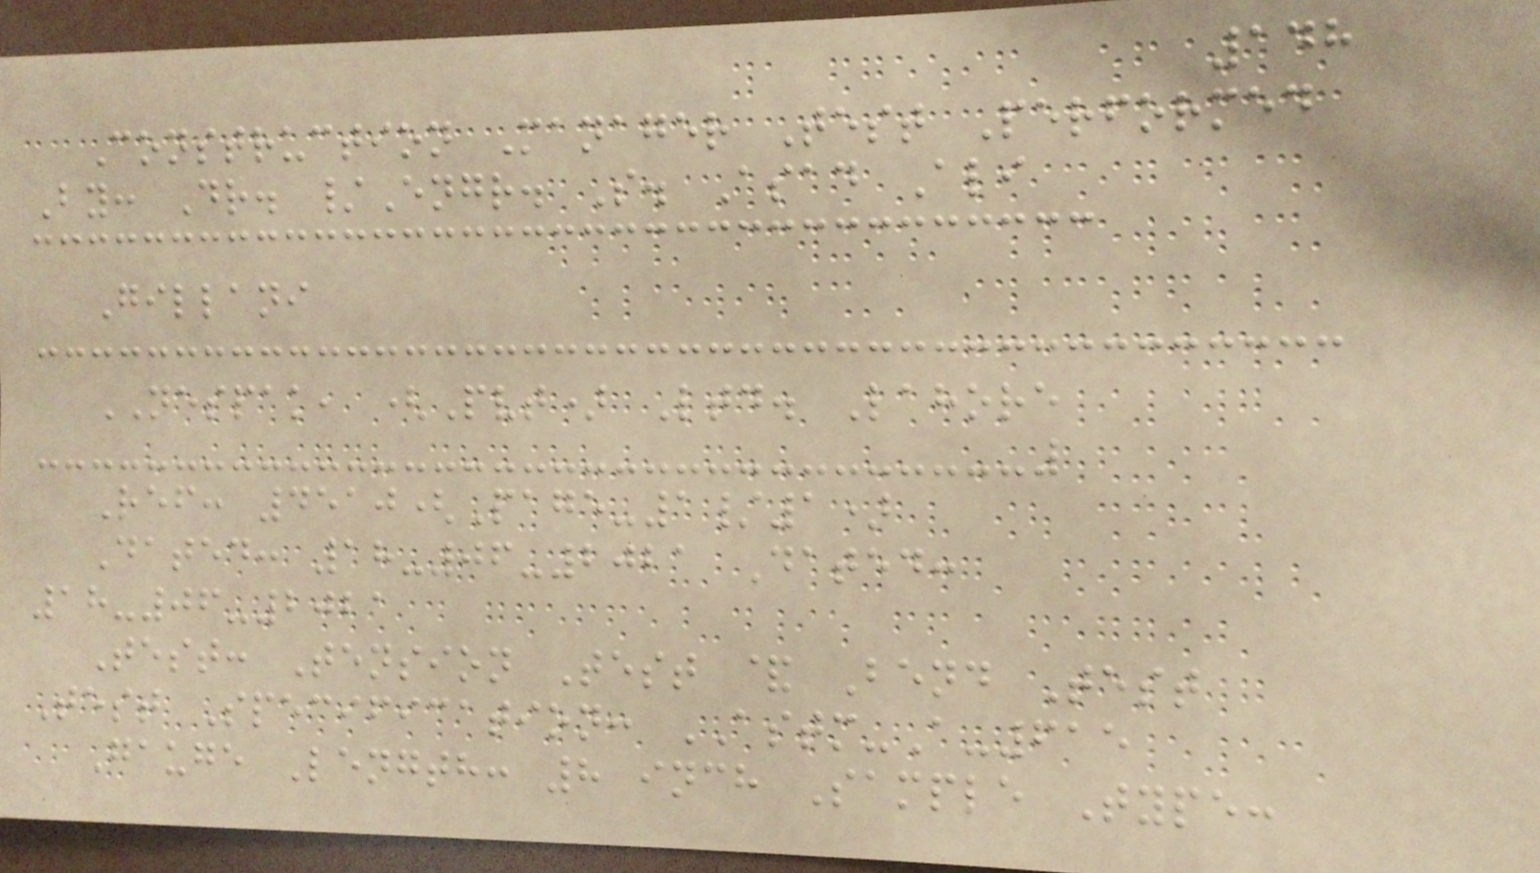148
Construction Manager Test Performed
By: Dr. /Engr. S. Asad Ali
Gillani
NESPAK, (Pvt) Ltd. Lahore
Ref: 4510(Page-1/1)
Dated: 18-06-2021 Dated:
18-06-2021
Test: Tension Test & Bend Test
Test Specification: ASTM-A-615
Gauge Length: 8 inch Sample Type:
